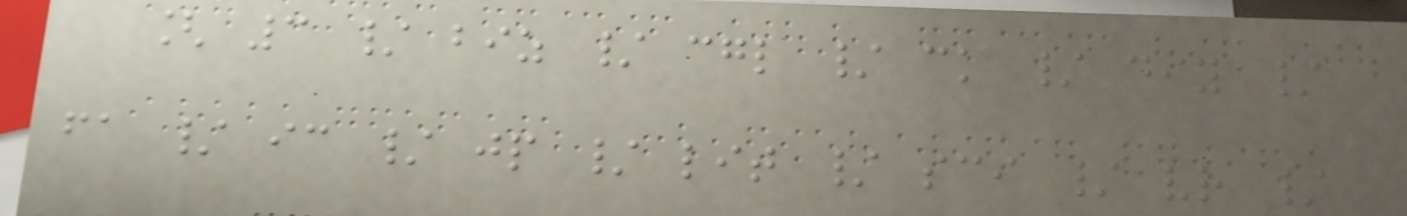[ 3 / biz / cgl / ck / diy /
fa / ic / jp / lit / sci / vr /
